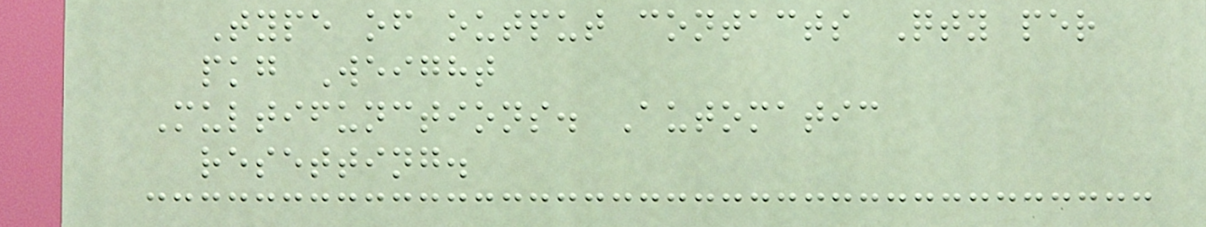Type of output contacts Qty per
pkg Weight
Multifunctions. Automatic
resetting.
